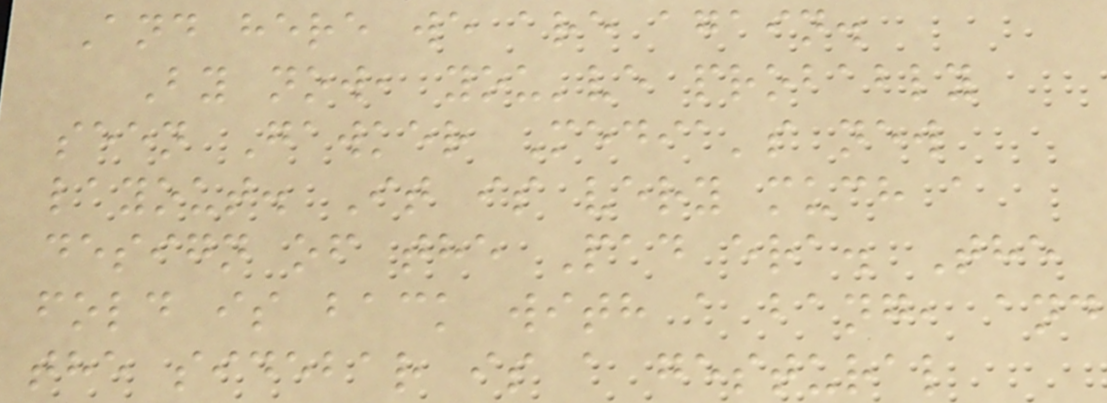And here we are again.
By now, you've probably
seen Gawker Media's new
layout. It is very much a
design of the Pad era. The
fold is back with a bang, and
the sidebar is a gestural
